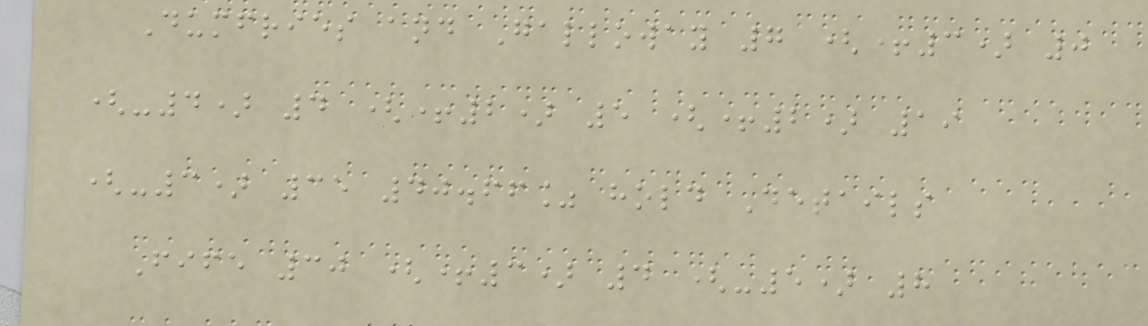Dumfries and Galloway 7 (+3) 0
(-4) 4 (+2) 5 (+2) 19
(-3) 35 40.66% hold Details
Fife 30 (+3) 4 (-5) 8
